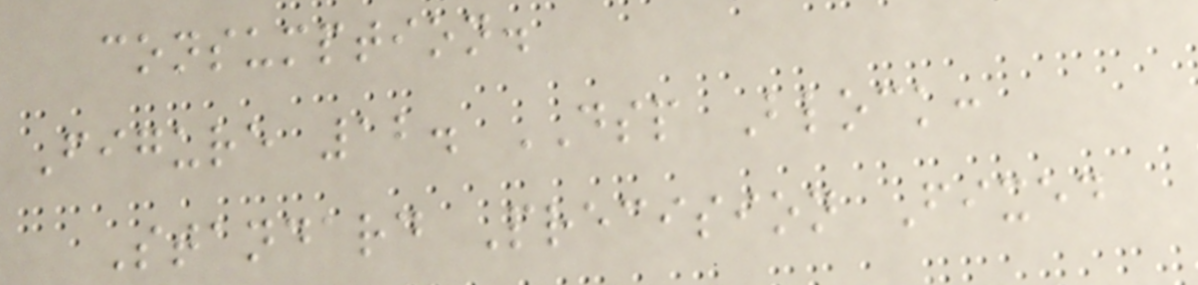consumption.
Figure 12. DSP Block:
Standard Precision Fixed
